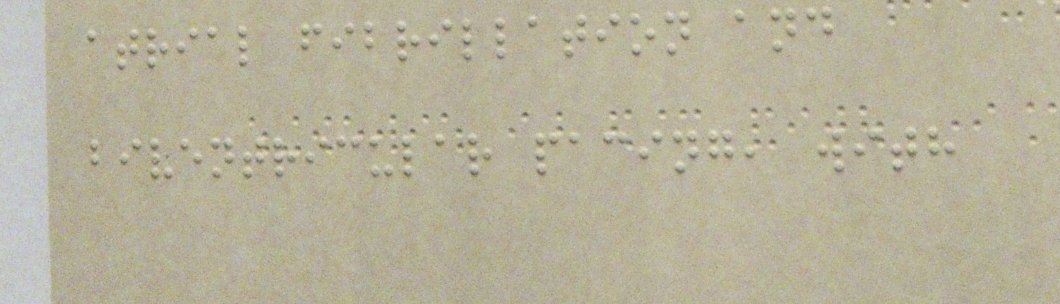atrial fibrillation and
biventricular pacing, with
